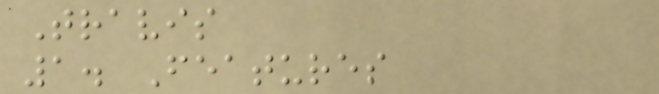Travis
1. Features
